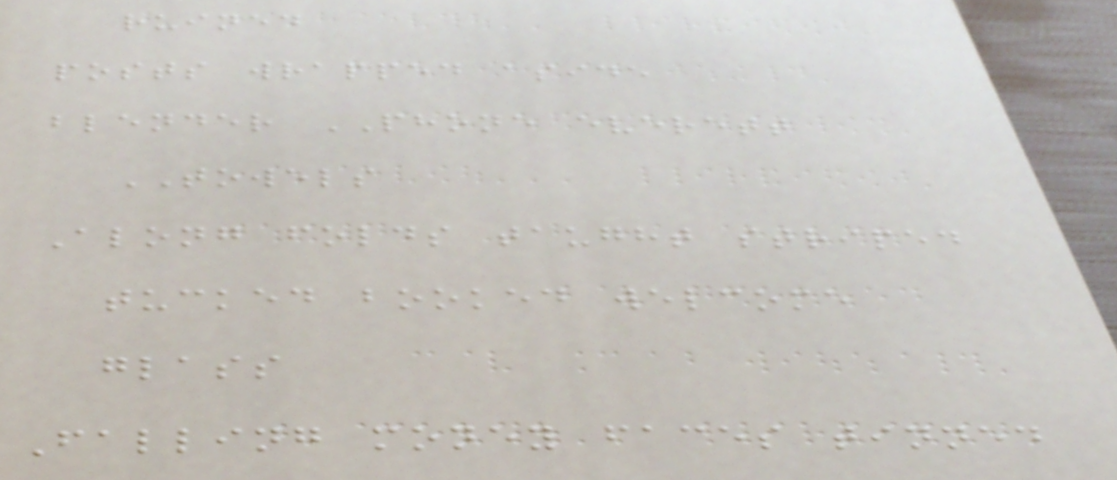ruined
posts wrapped aside
blender PHONE everett
TOWELS
Along folds taught striped
tucked booked welcome
glass
Falling money faces tinned
